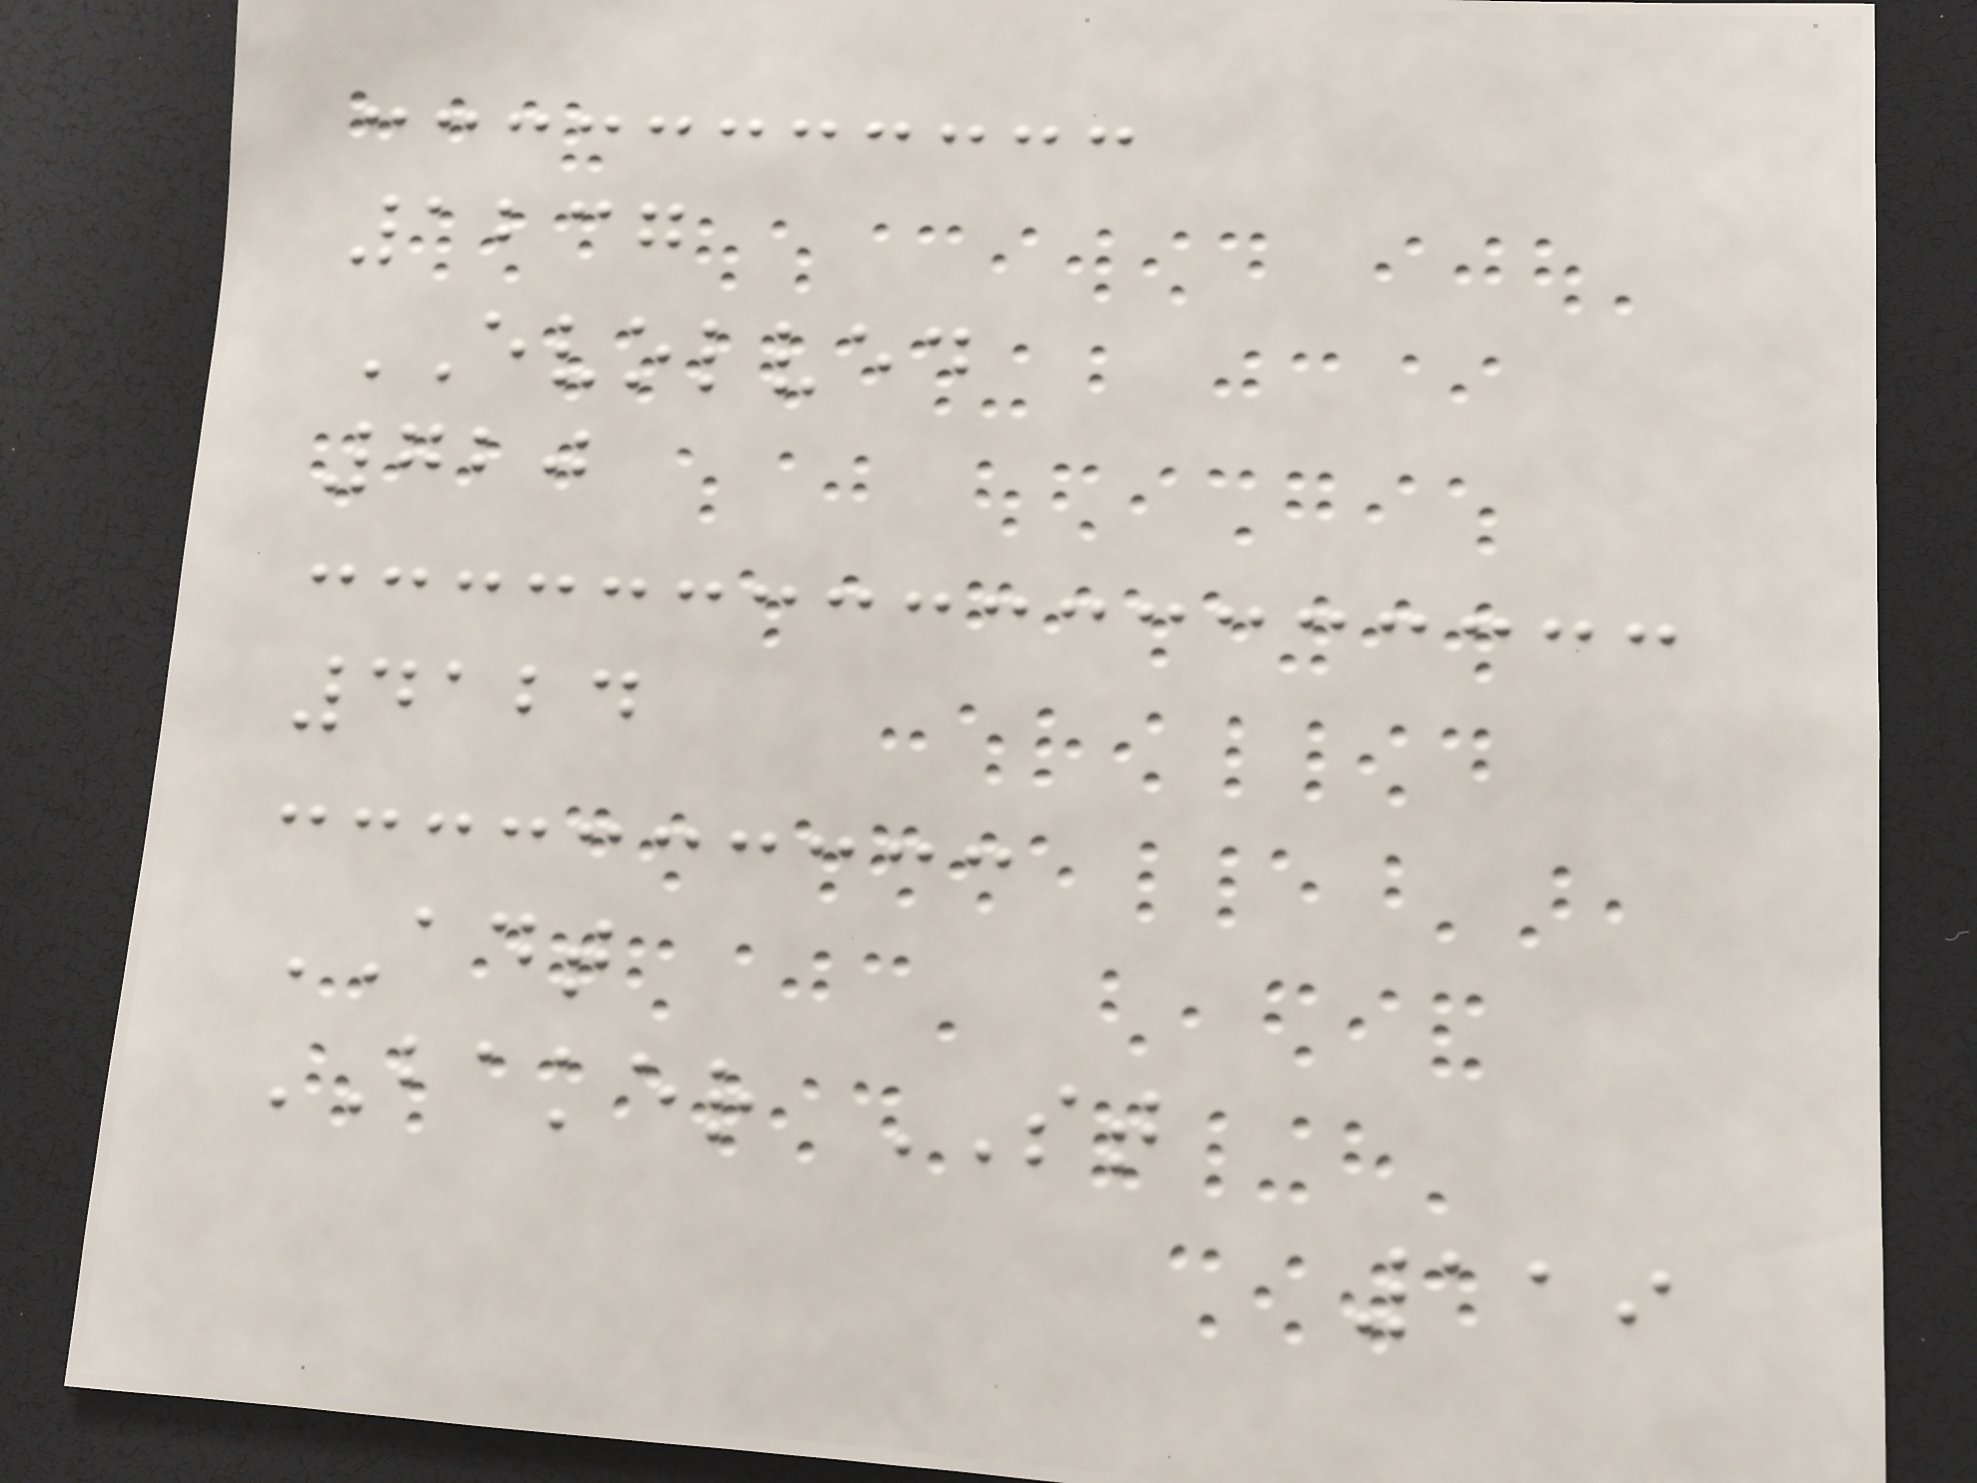1237
EVOLVED
720
4124
ADT
BAKER ST
119
